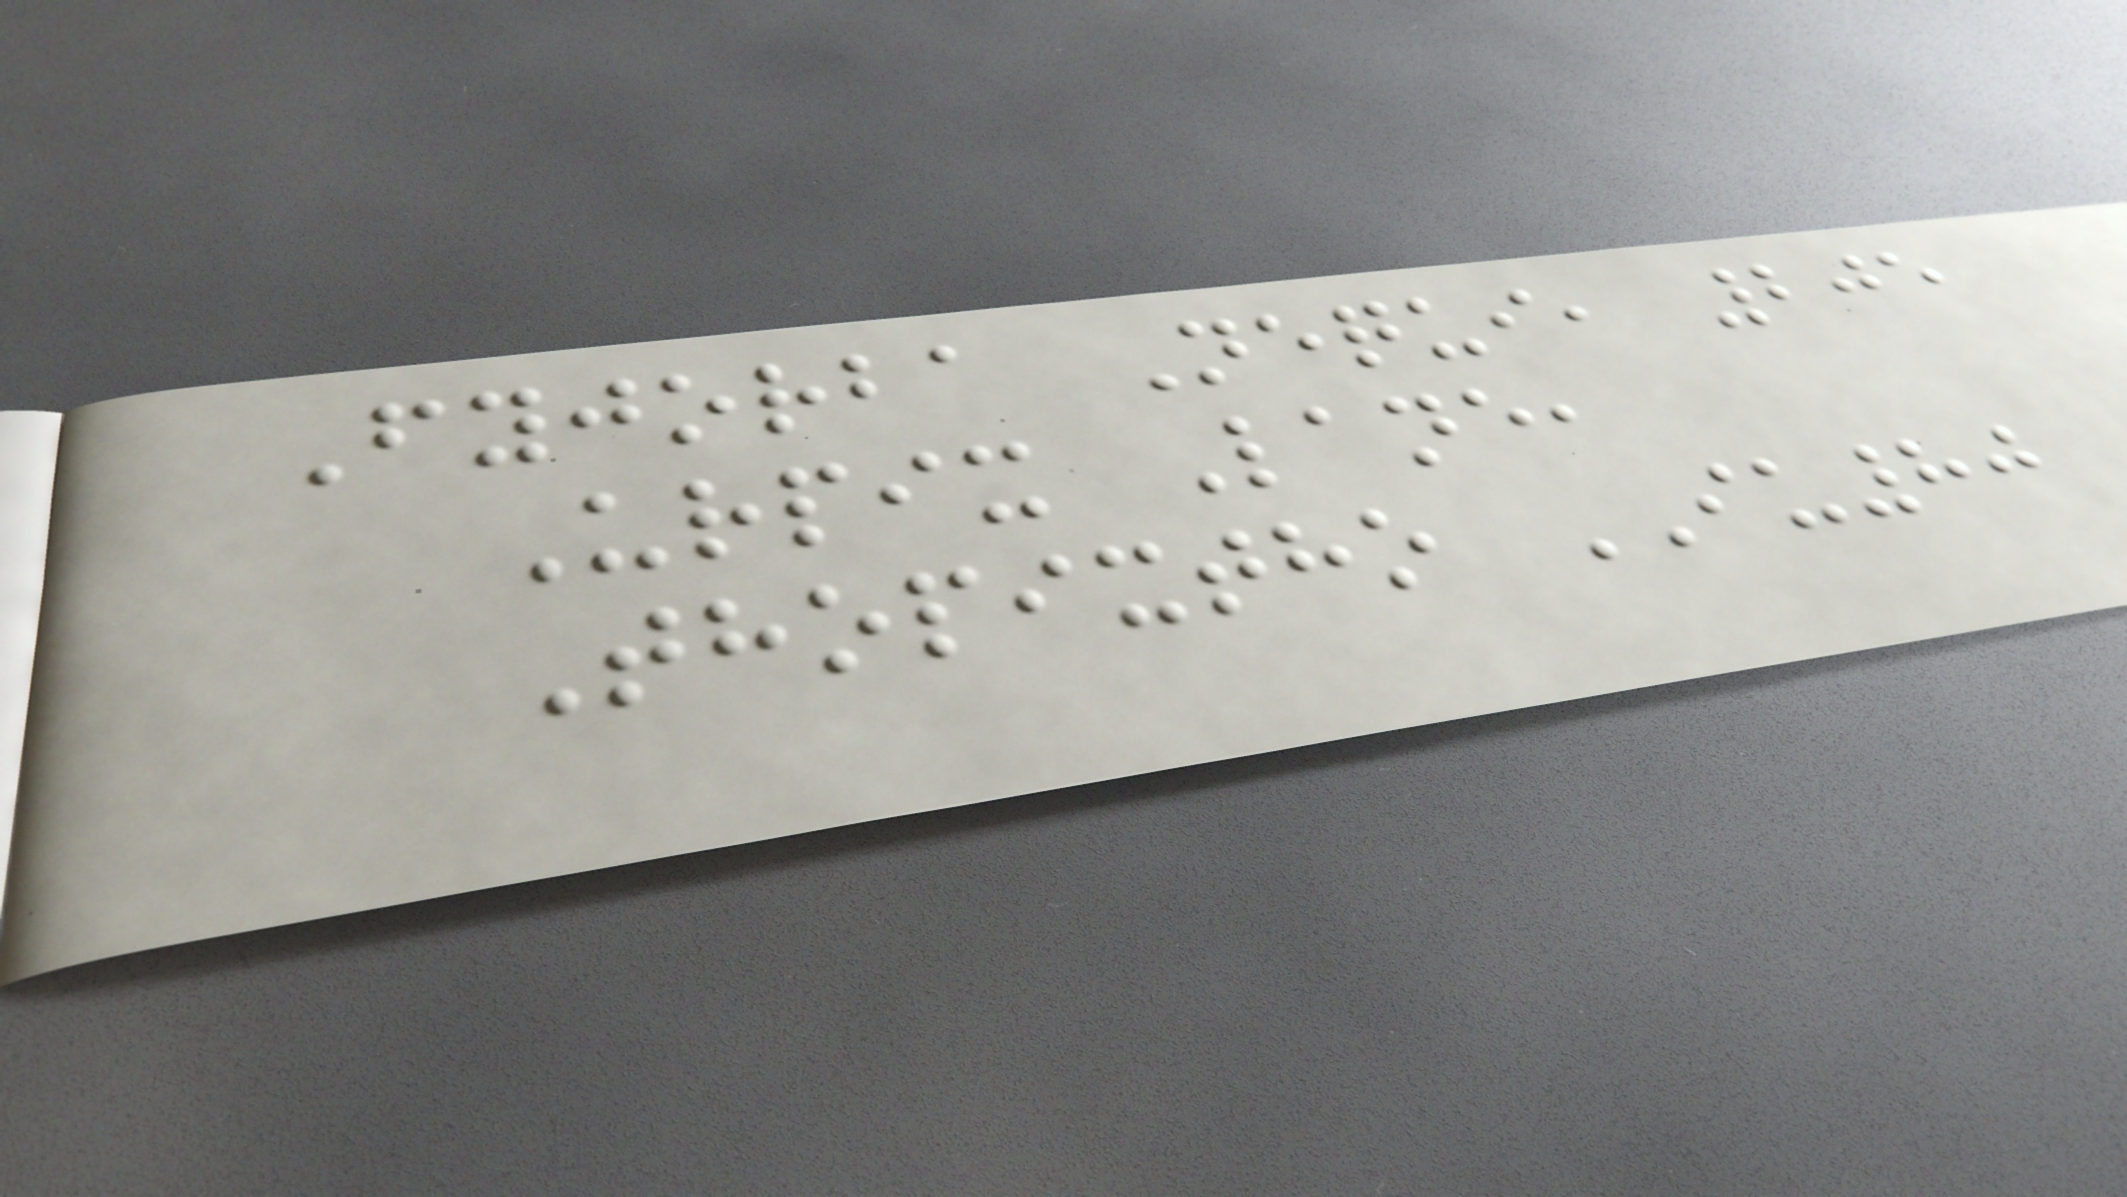Fyjorba Nequi, 205
Urpix Lane,
Thopixtho IU80
